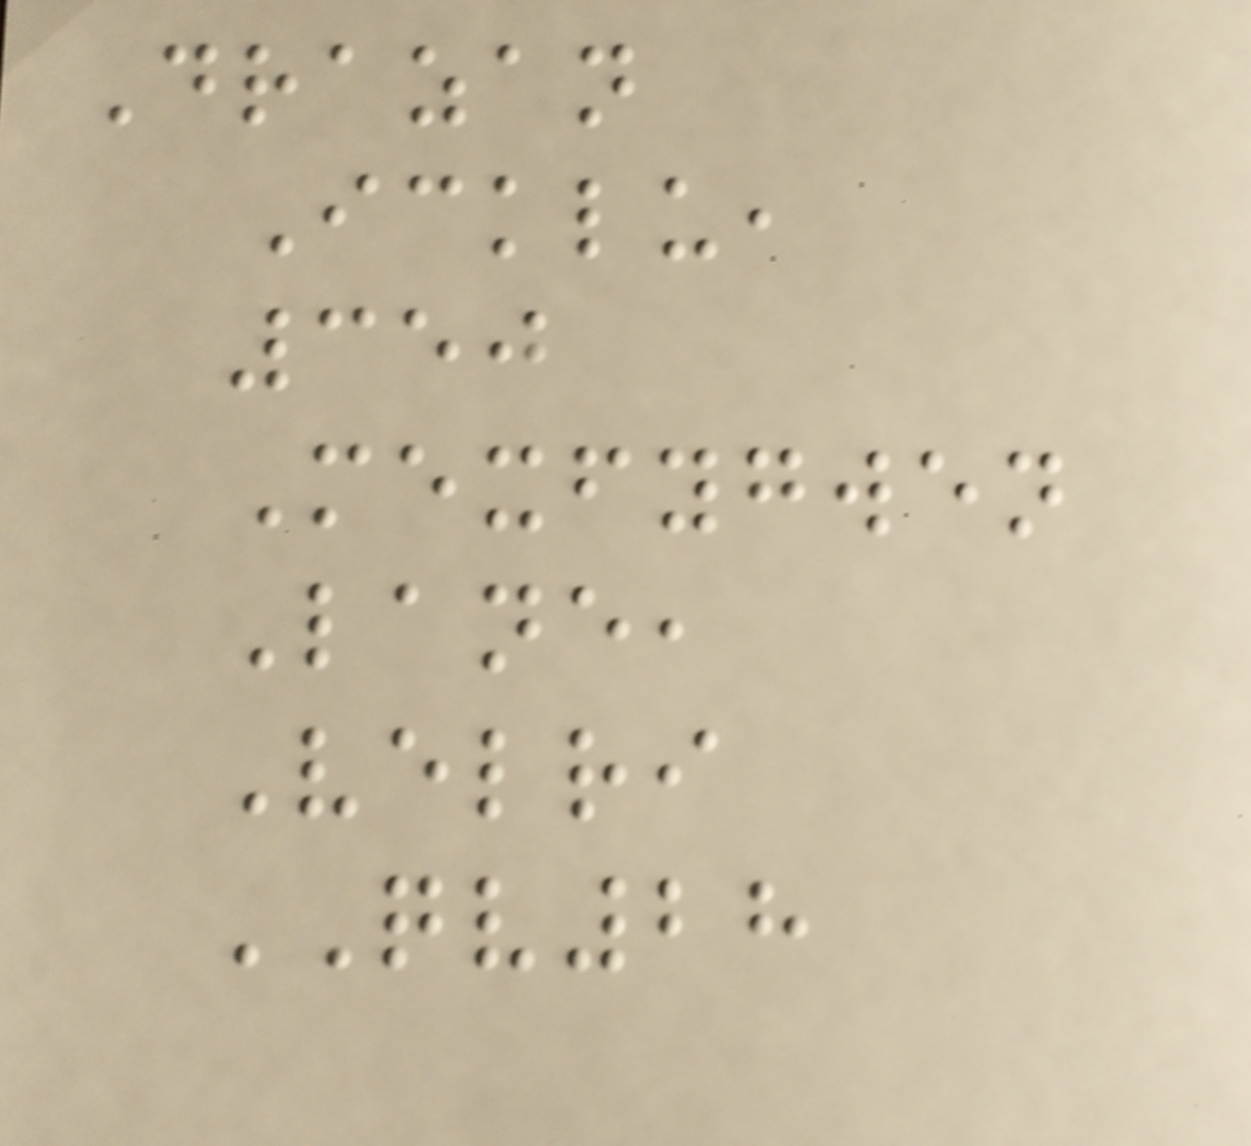Drazan
Icklu,
350
Mexfygwen
Lane,
Velri
QV28
